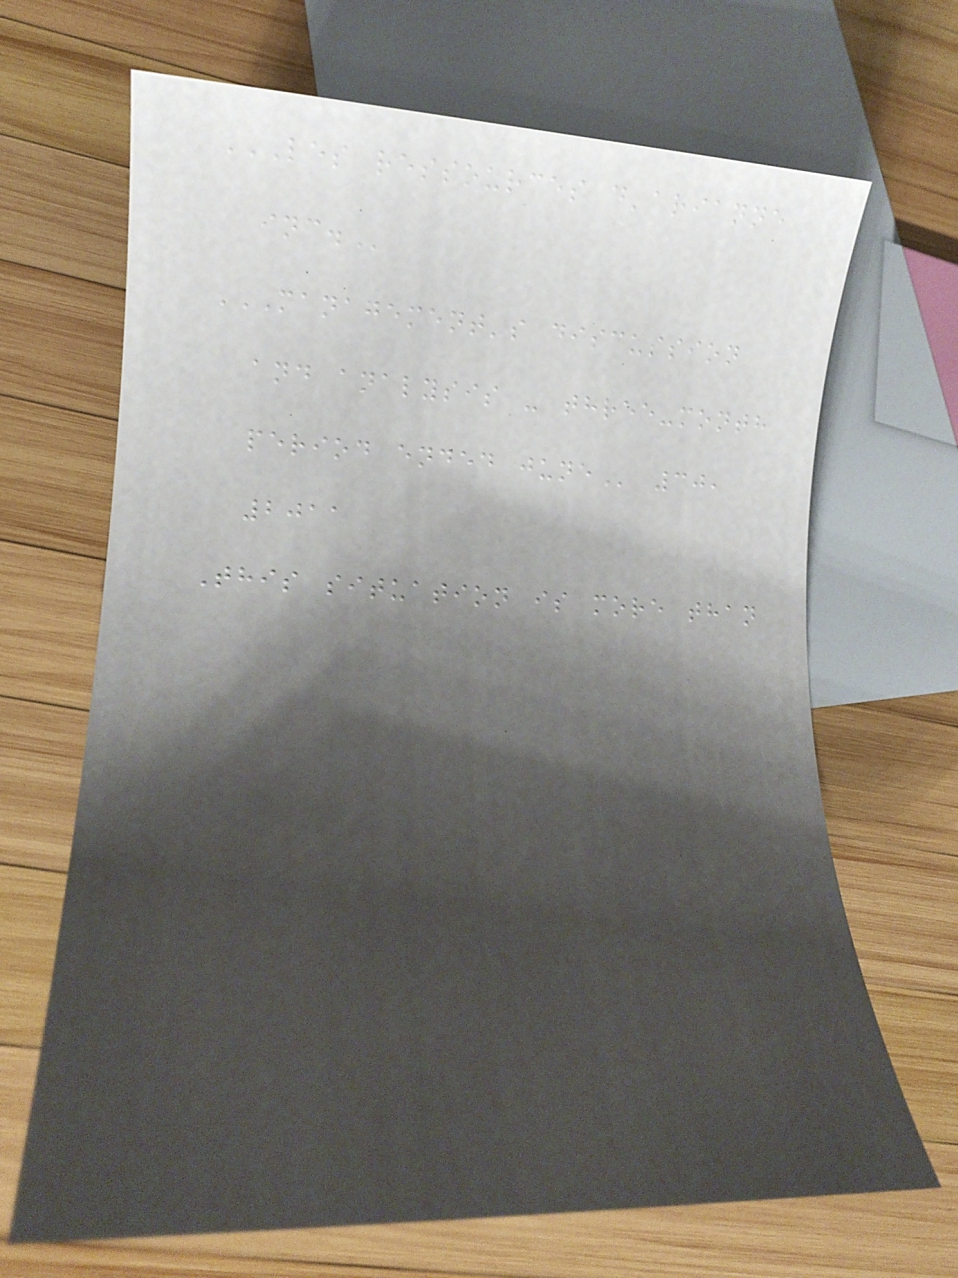LES RESSOURCES D'ARIANNE
INC.
MANAGEMENT'S DISCUSSION
AND ANALYSIS - THREE-MONTH
PERIOD ENDED JUNE 30,
2011
This situation is more than
